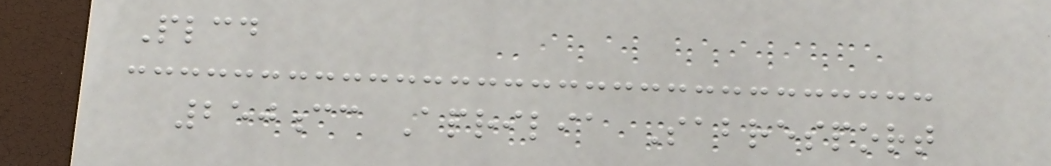Plcd
250cc Aprilia Sabresport
